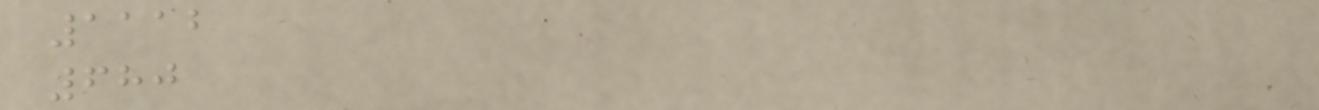1112
680
